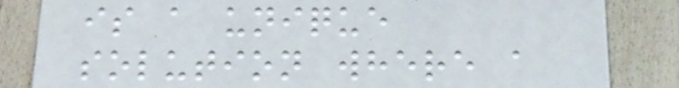is a unique
solution where a
